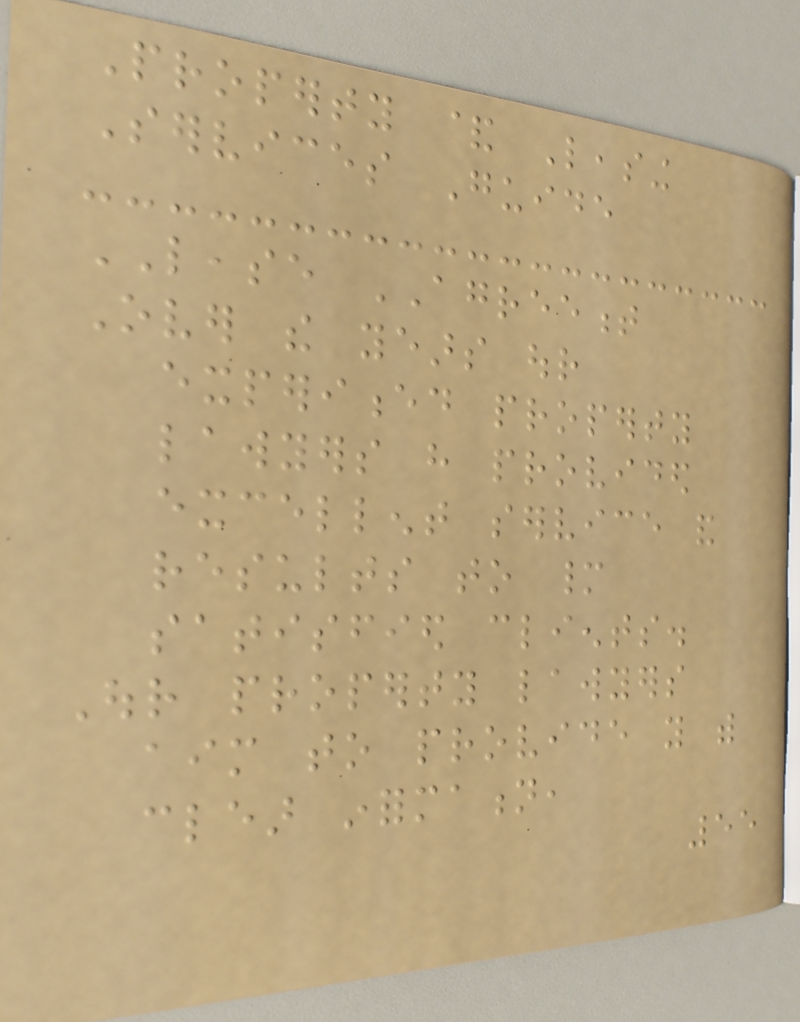Property & Leasing
Services Guide
LEASE AGREEMENT
Over the years our
experienced property
lawyers have provided
excellent service and
results to many
satisfied clients.
Our property lawyers
aim to provide you with
clear information,
55
